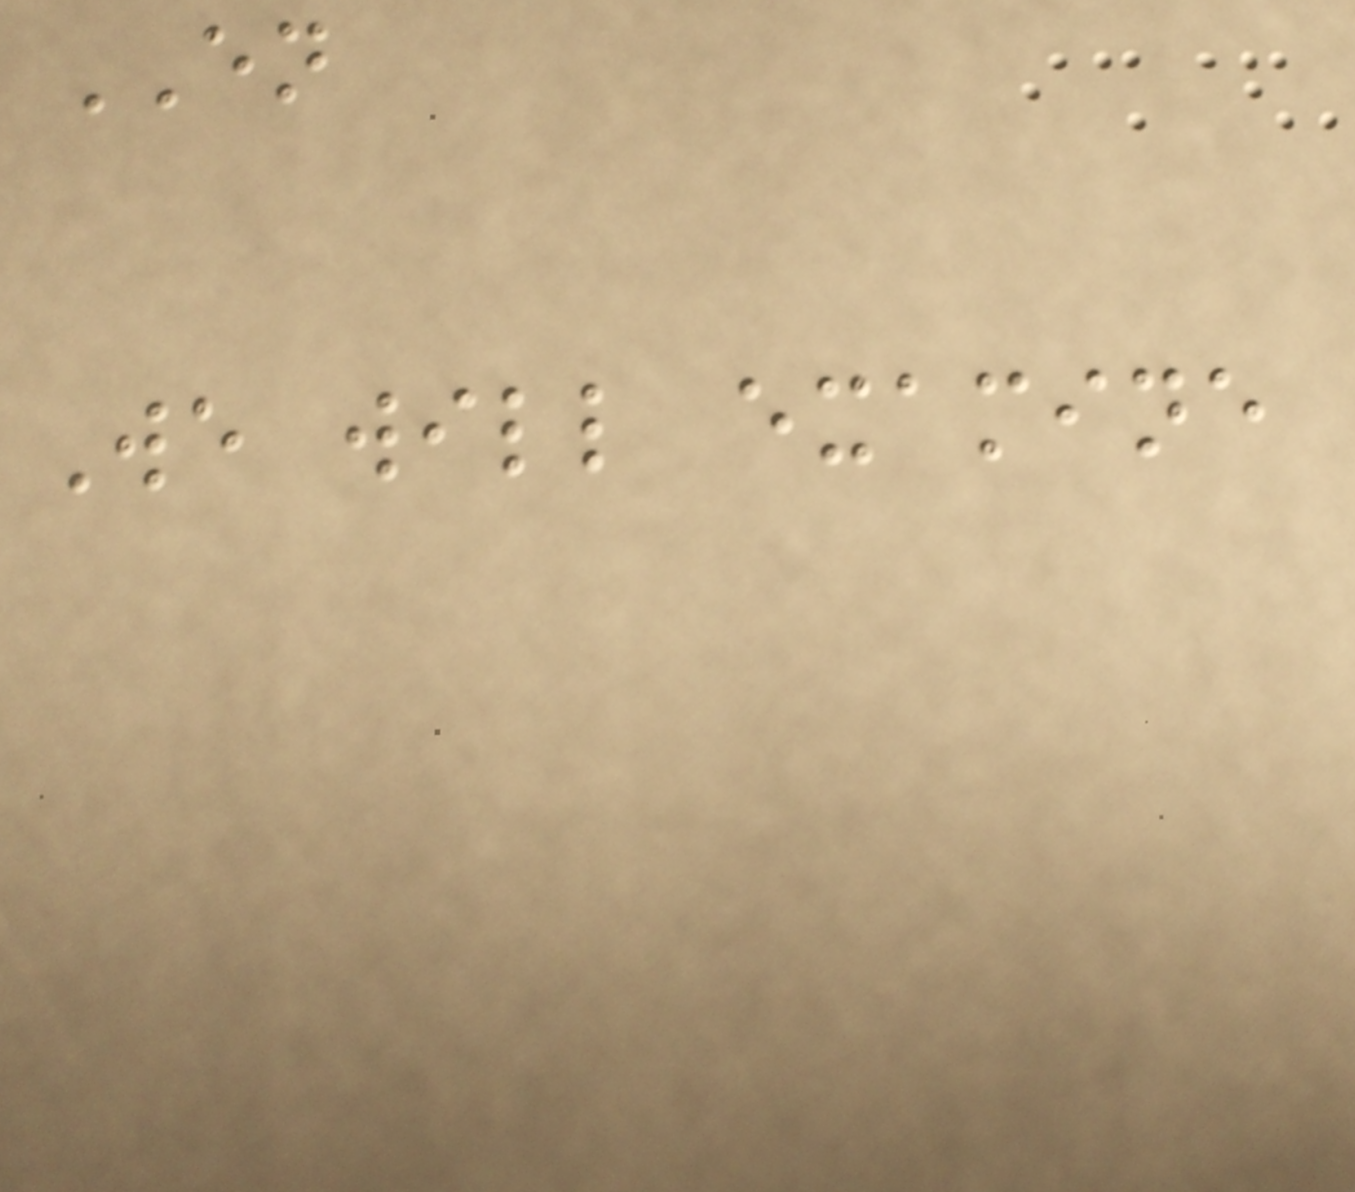EN
We will examine
